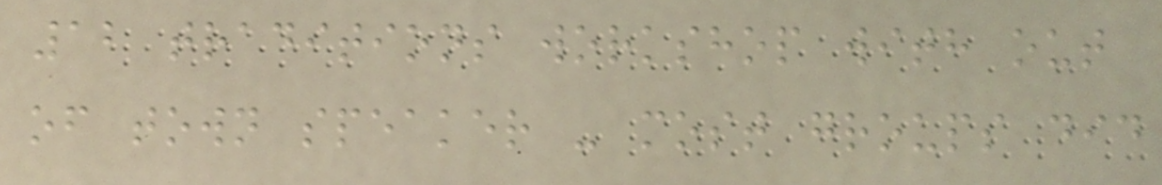12 traditions workshop with out
of town speaker - most groups did
